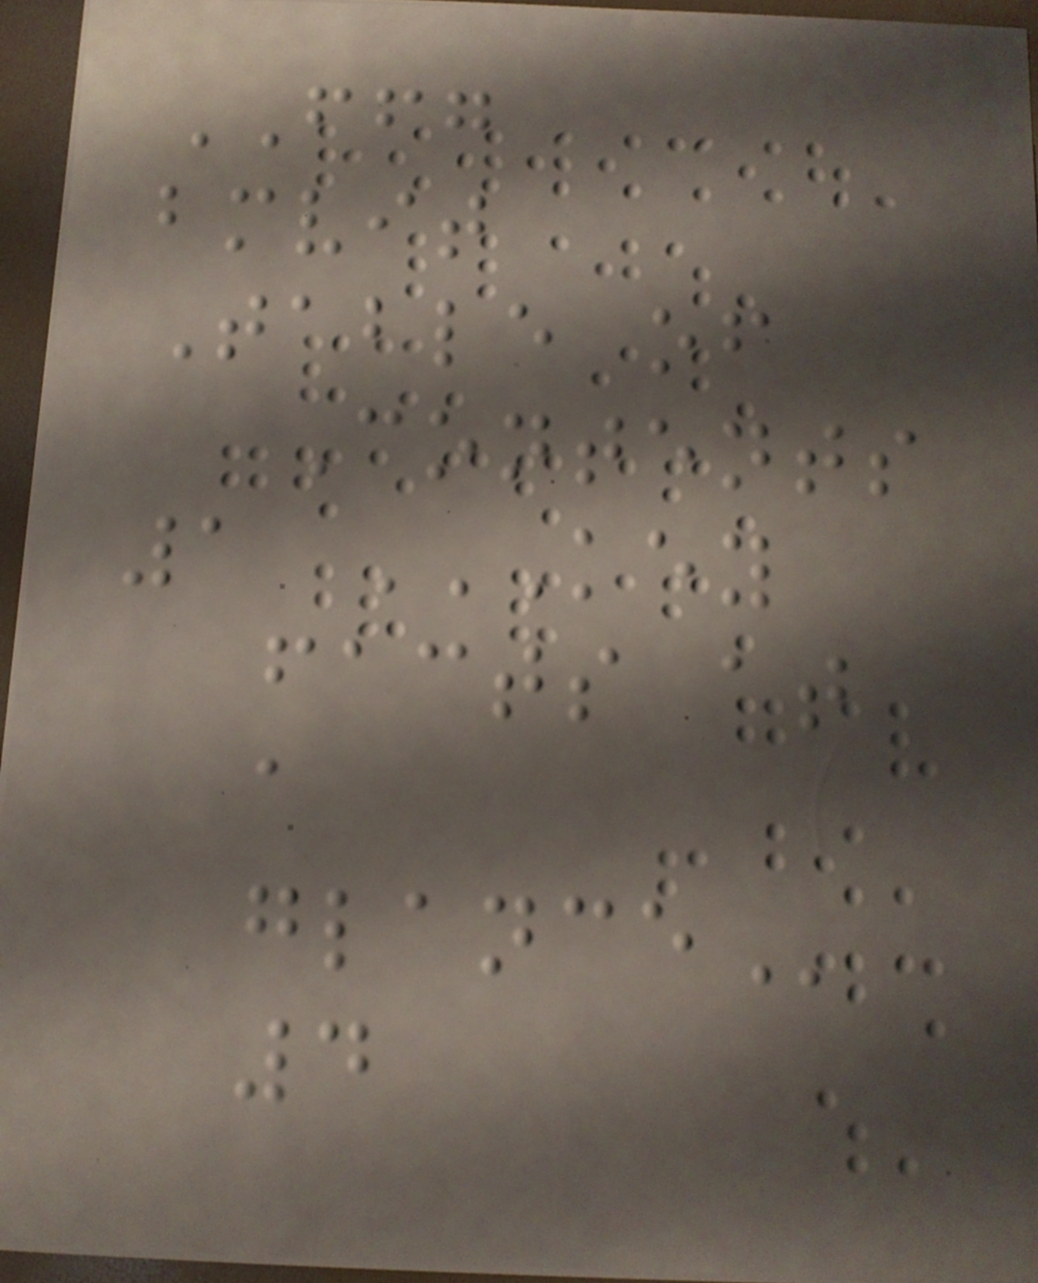FFG
bmvit
Table of
Contents
1 KEY
FACTS AT
A
GLANCE
4
